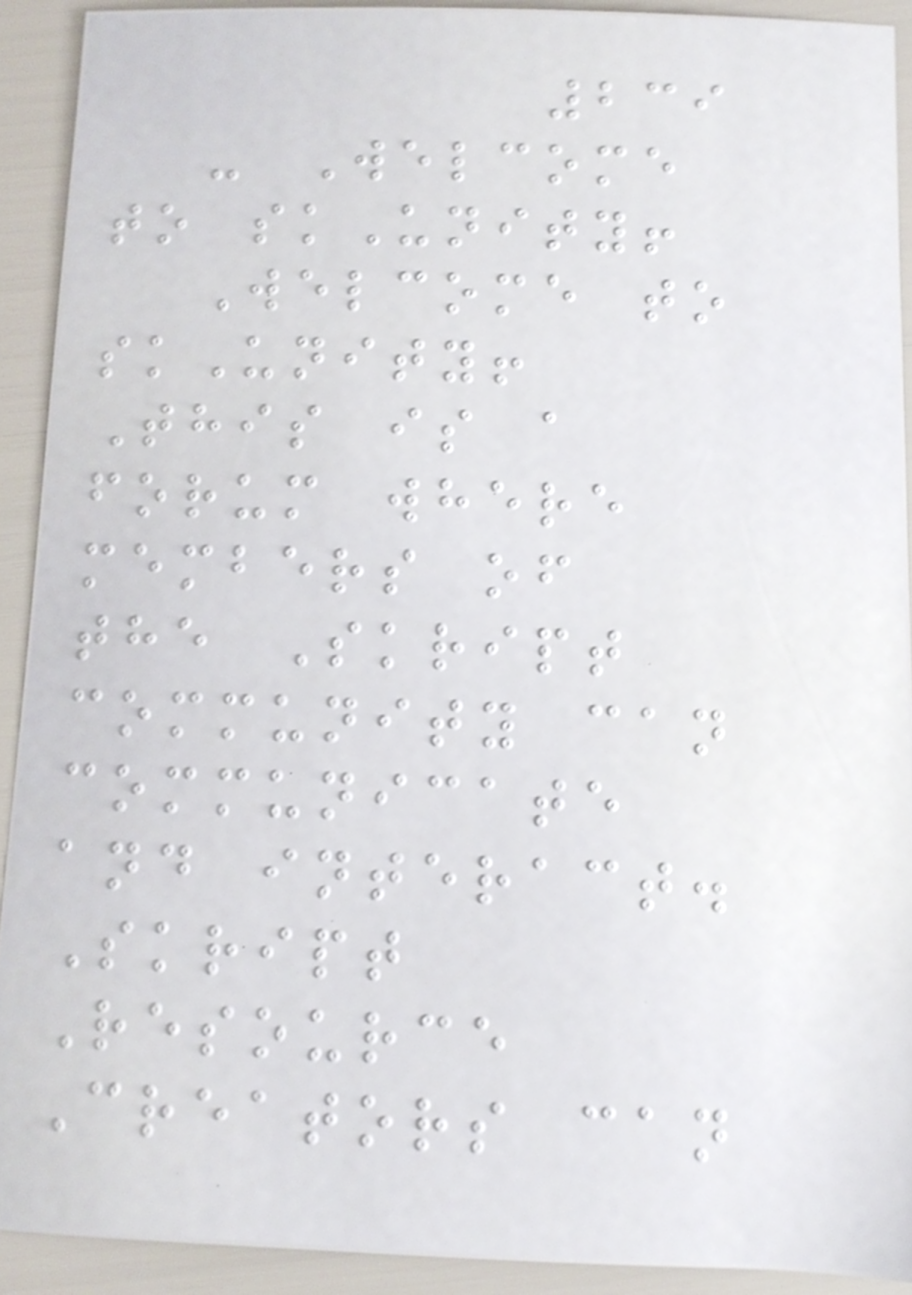239
- Welcome
to skUnity!
Welcome to
skUnity!
This is a
forum where
members of
the Skript
community can
communicate
and interact.
Skript
Resource
Creators can
